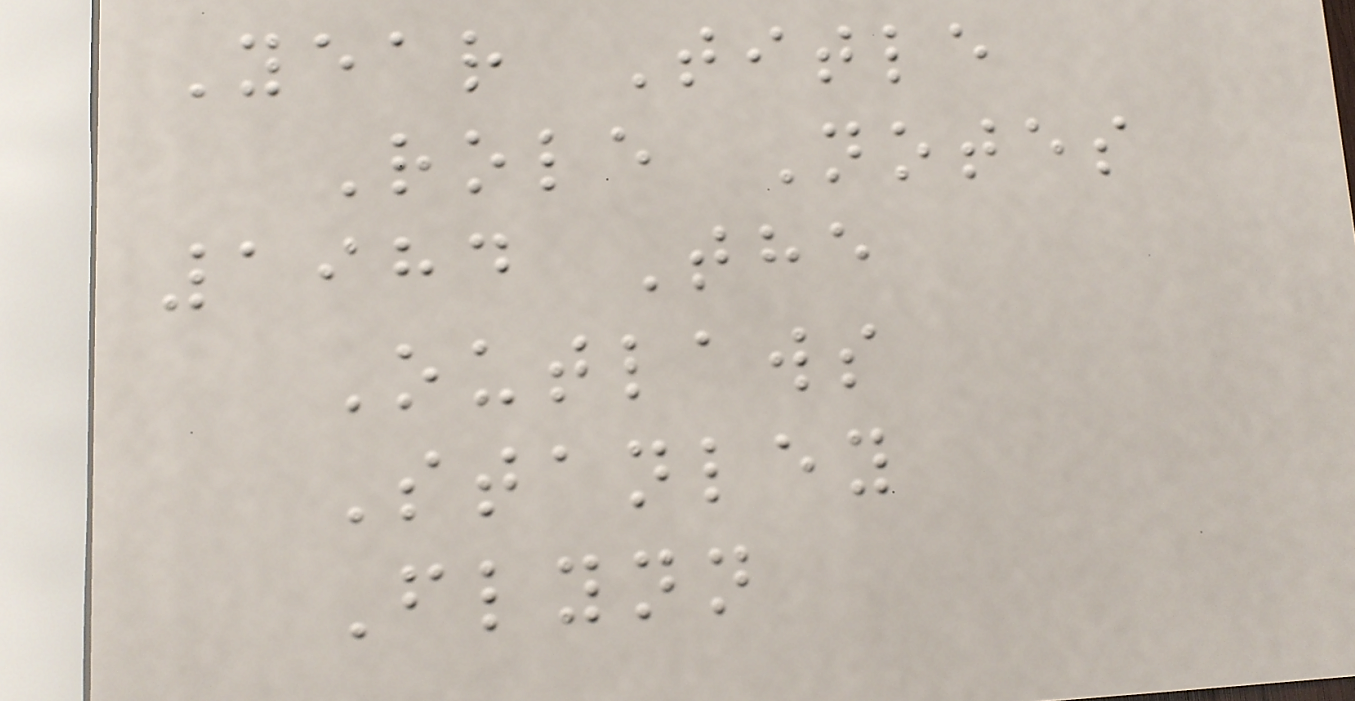Year Title
Role Notes
1984 The
Outlaws
Stanley
Flynn
